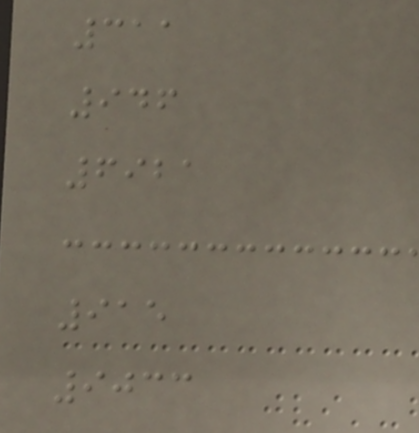311
946
6921
915
9033
